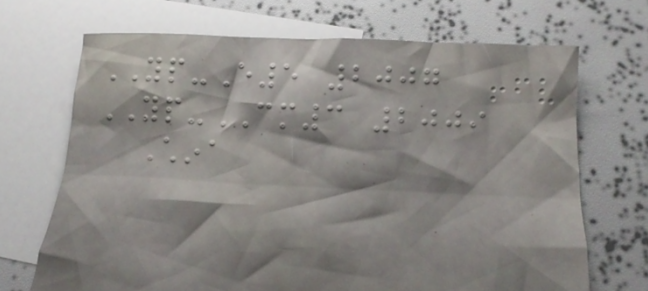YP-E5 2007
YP-CM3 2009
China
